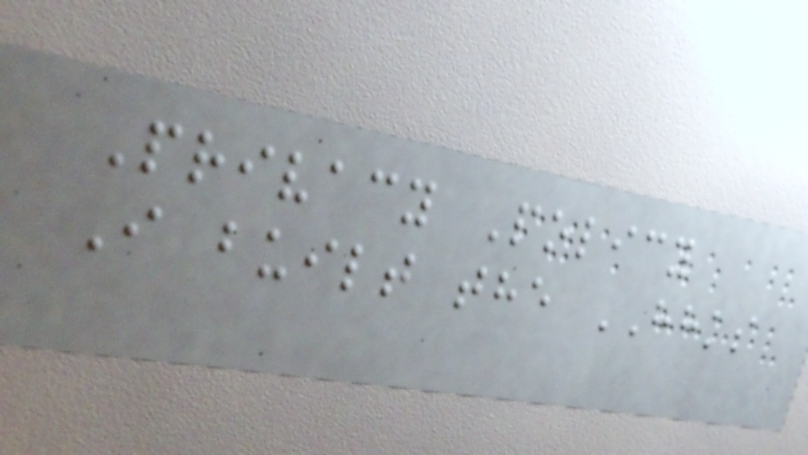Privacy Policy
I built the HHKS
